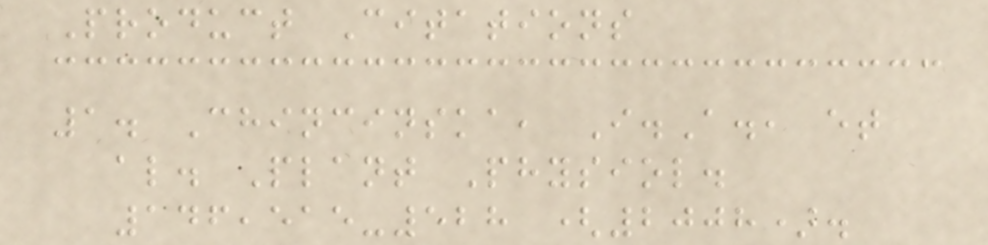Product Citations
1. Chincinska, I.A., et
al. Plant Physiol.
146,515-528 (2008).
